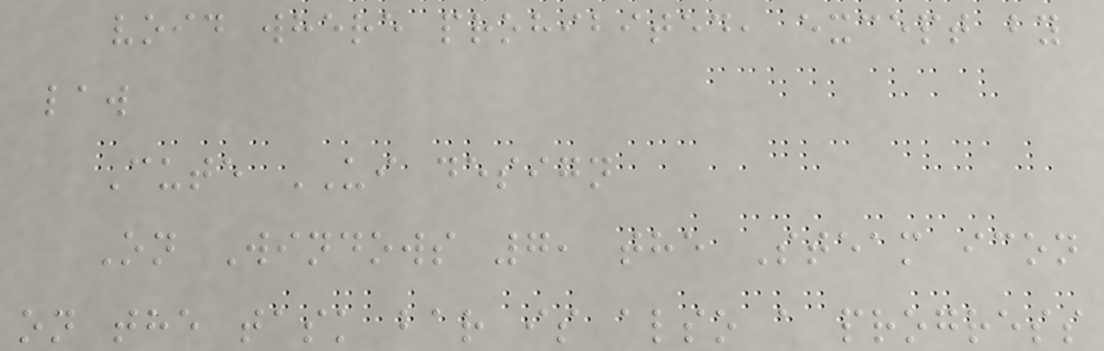void where prohibited, except by
law
Cute UI design
On Windows 7, the Steam icon
on the task bar is also a progress
